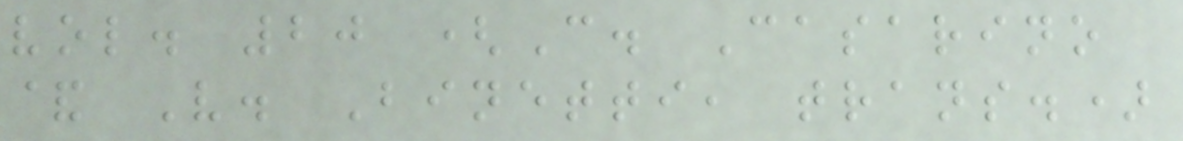vol. 20 (C. Casarino
& V. Binetti, trans.)
